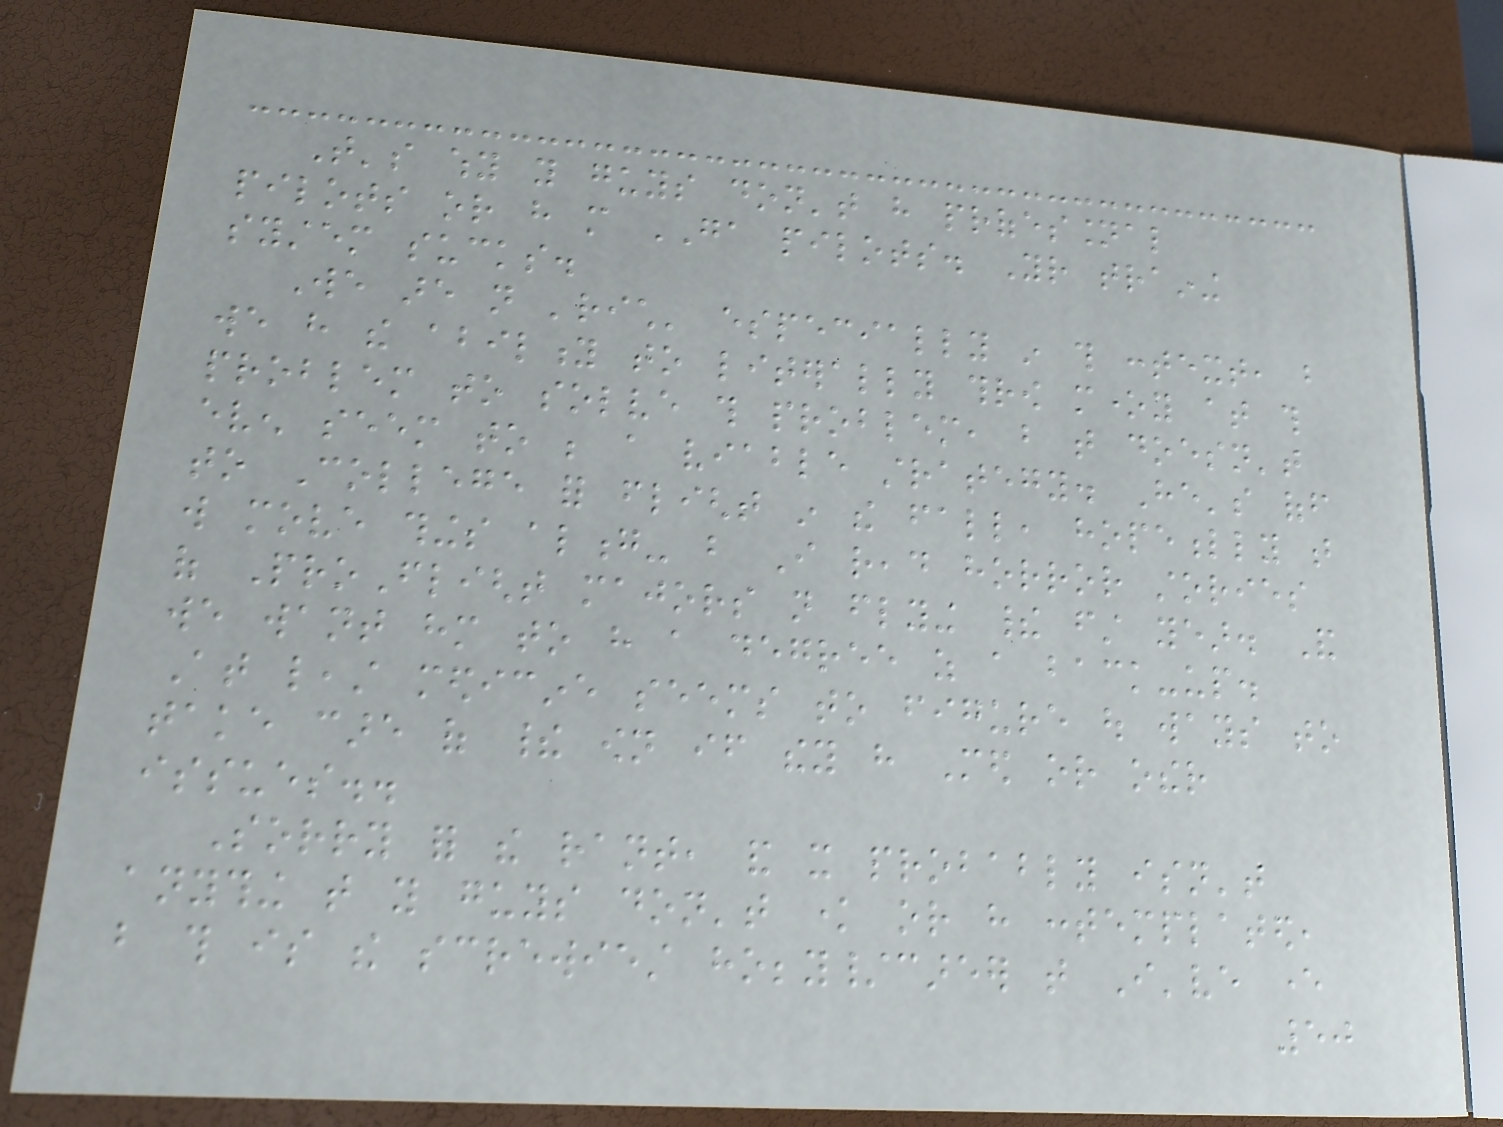That's why you guys don't have professional
pilots or have more GA pilots. Your training
system sucks.
We are not 'rich' especially in this context, but
we have the ability to literally throw money at this
problem to solve this problem, but that doesn't
even seem to be a viable strategy. He's off
to College for flight in the fall, hopefully that
will move things along- but I read horror stories
of ProFlight majors not flying their first year. And
we want him to have a degree as a back-up.
At least medicine seems to figure out ways to
take care of their own if they have Med or other
issues..
Sorry for the rant, and it probably isn't
anything that you guys don't know or have contemplated,
but this is the screwiest hobby/career that I've ever
50
